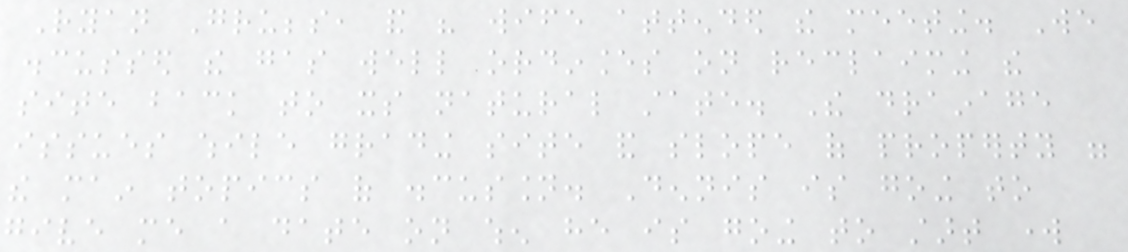Ryan Grubbs, and his wife attended the meeting. We
discussed the gas well ordinances on reclaiming the
site back to its natural state. The drainage
issues while grading site and slope of property were
the main topics of discussion. Dennis is going to
give me a date on when he is going to start work
